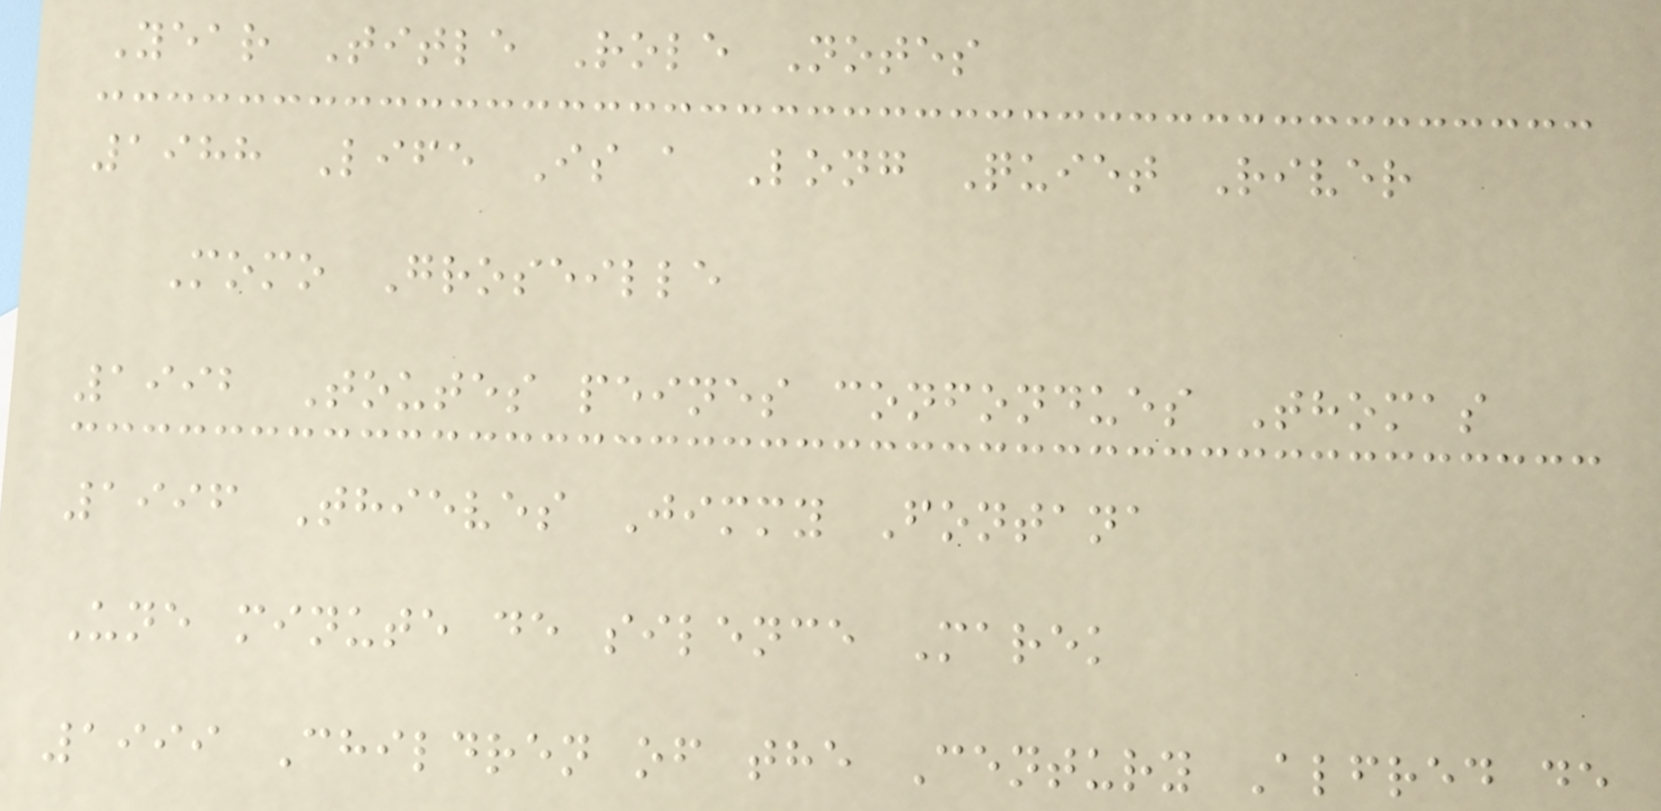Year Title Role Notes
1988 Life Is a Long Quiet River
Momo Groseille
1992 Toutes peines confondues Thomas
1996 Thieves Jimmy Fontana
Une minute de silence Marek
1999 Children of the Century Alfred de
